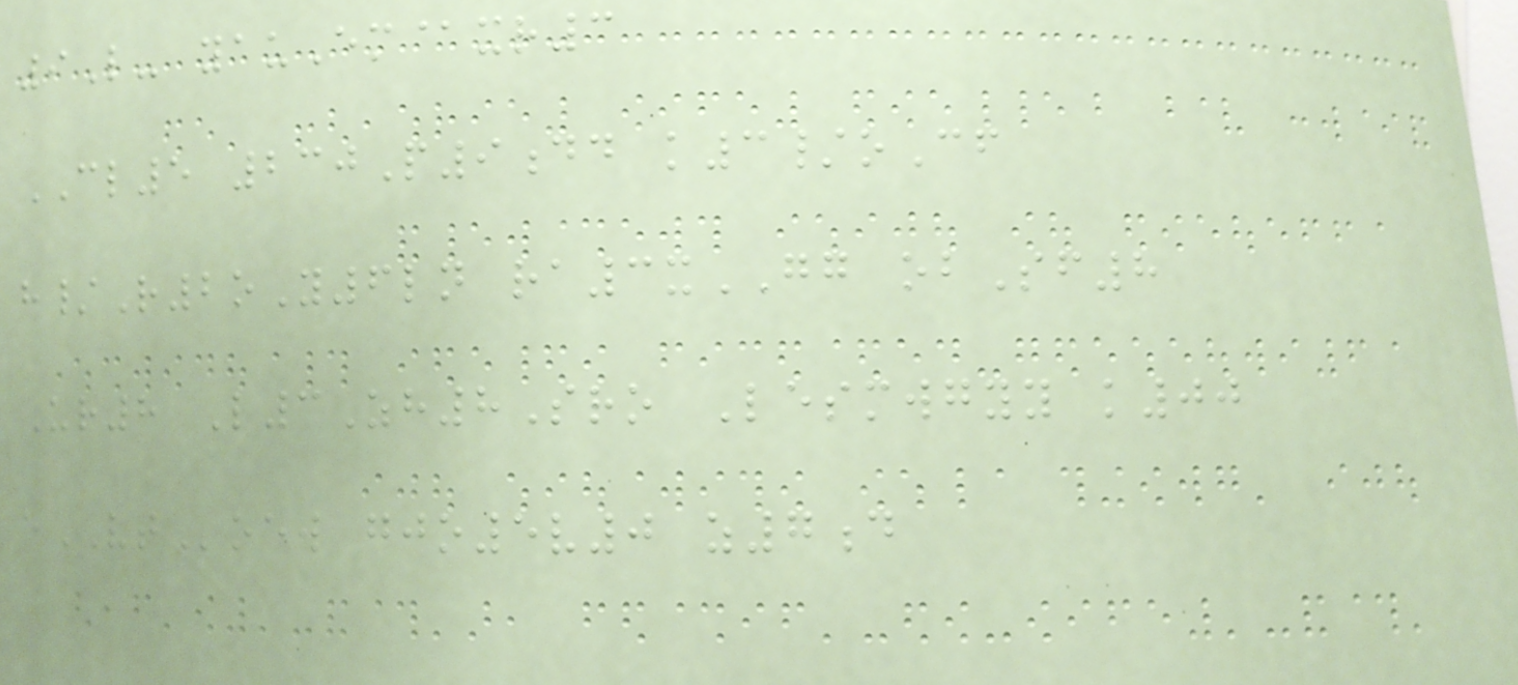9L- yauEm@xr3
CL5 230P9dd k3/oCf
h/R2oY6ln ra3xGG obSf8
Ur8 L3Zh8Sro Lesmwgyy k00
eVToew gjo5v0 z7d
